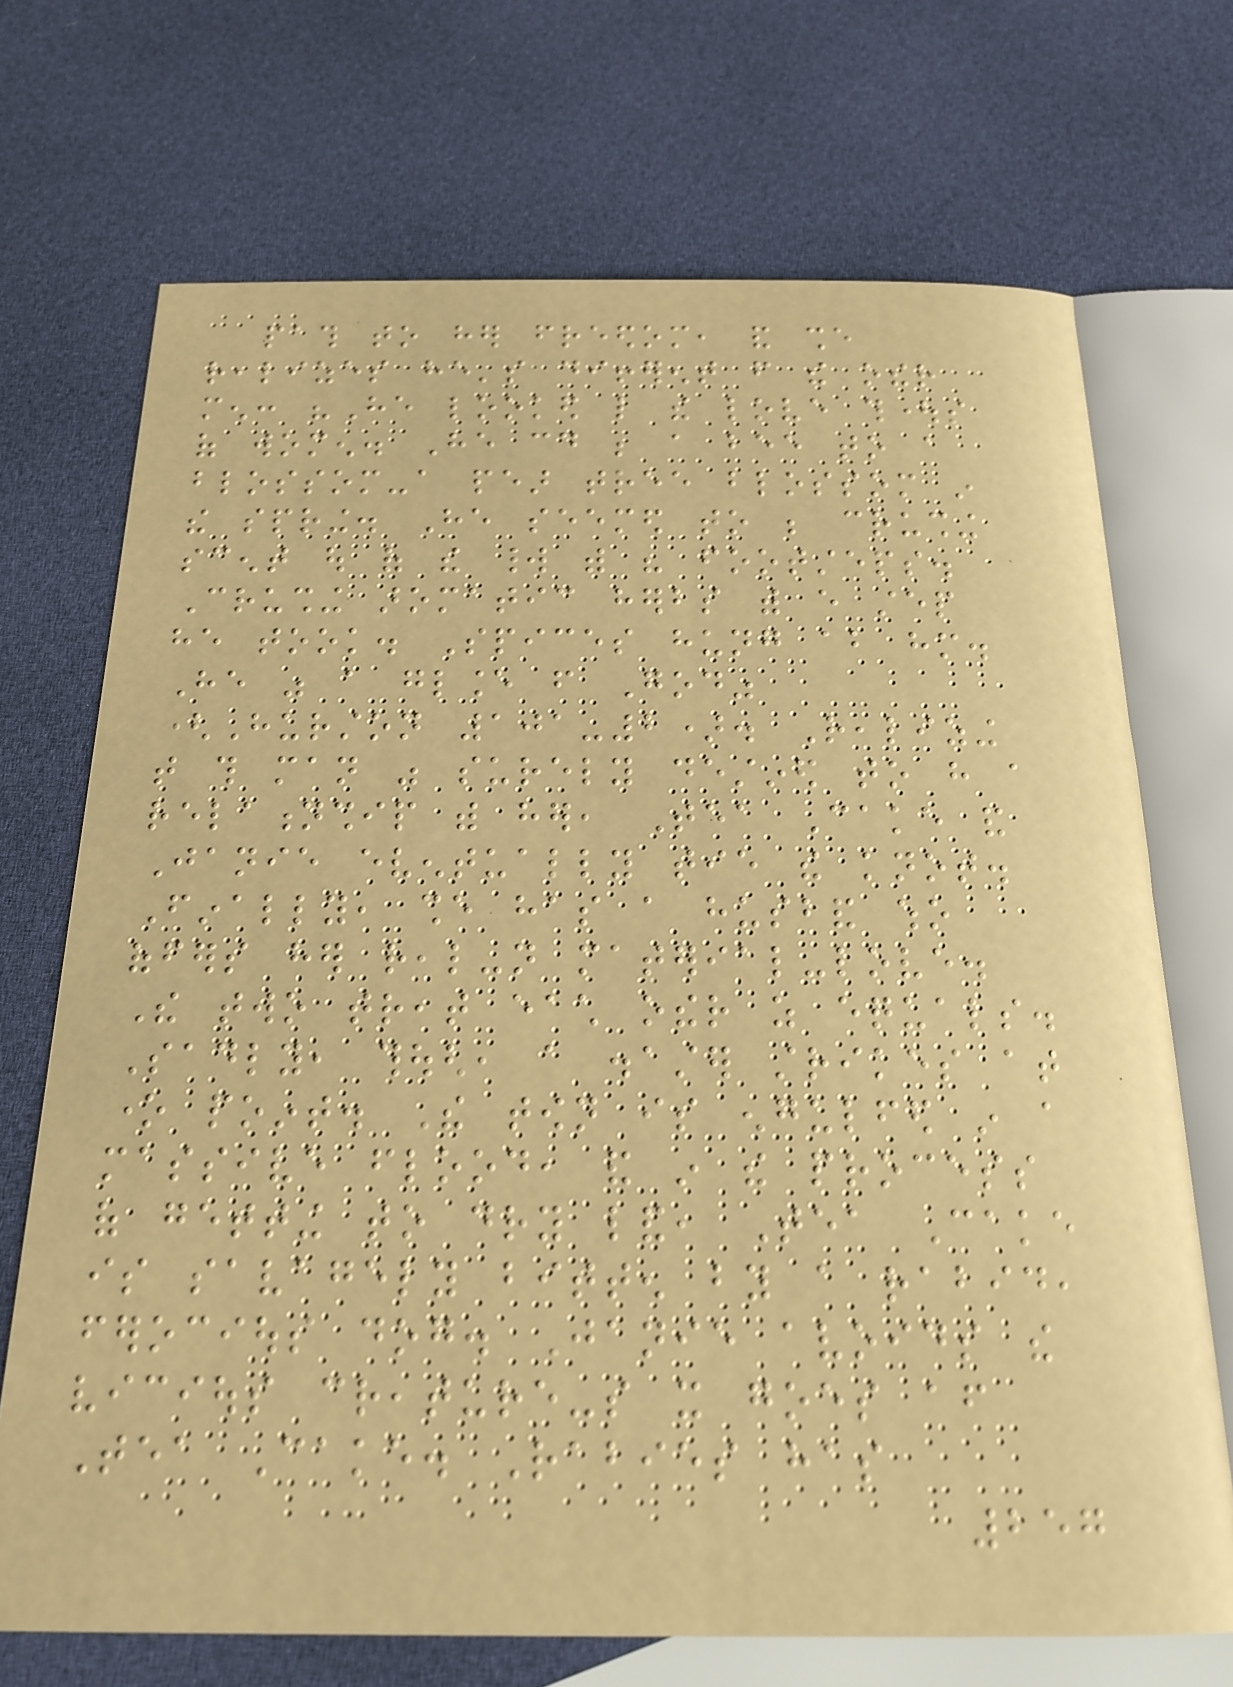path to her freedom, and she
realizes he's different from the other
men: "He looked like the love thoughts
of women. He could be a bee to a
blossom-a pear tree blossom in
the spring. He seemed to be crushing
scent out of the world with his footsteps.
Crushing aromatic herbs with every step
he took. Spices hung about him.
He was a glance from God"
(Hurston 101-2). Realizing
that this man was surely destined to have a
relationship with her, Tea Cake and
Janie eventually tie the knot.
Finally, she has a husband who
offers her real-not material-love.
The two treat each other as equals.
Sadly, though, a disaster strikes at
one point. The town is engulfed in a
massive flood, and in the process
of getting to dry land, Tea Cake
is savagely bitten by a rabid,
ferocious dog. Janie avoids the
vicious creature-so it goes after
Tea Cake. Rabies has
257
